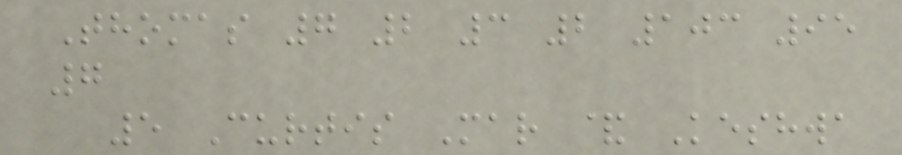Thomas 7 2 3 2 103 95
7
5 Curtis Mar & Keshwa
